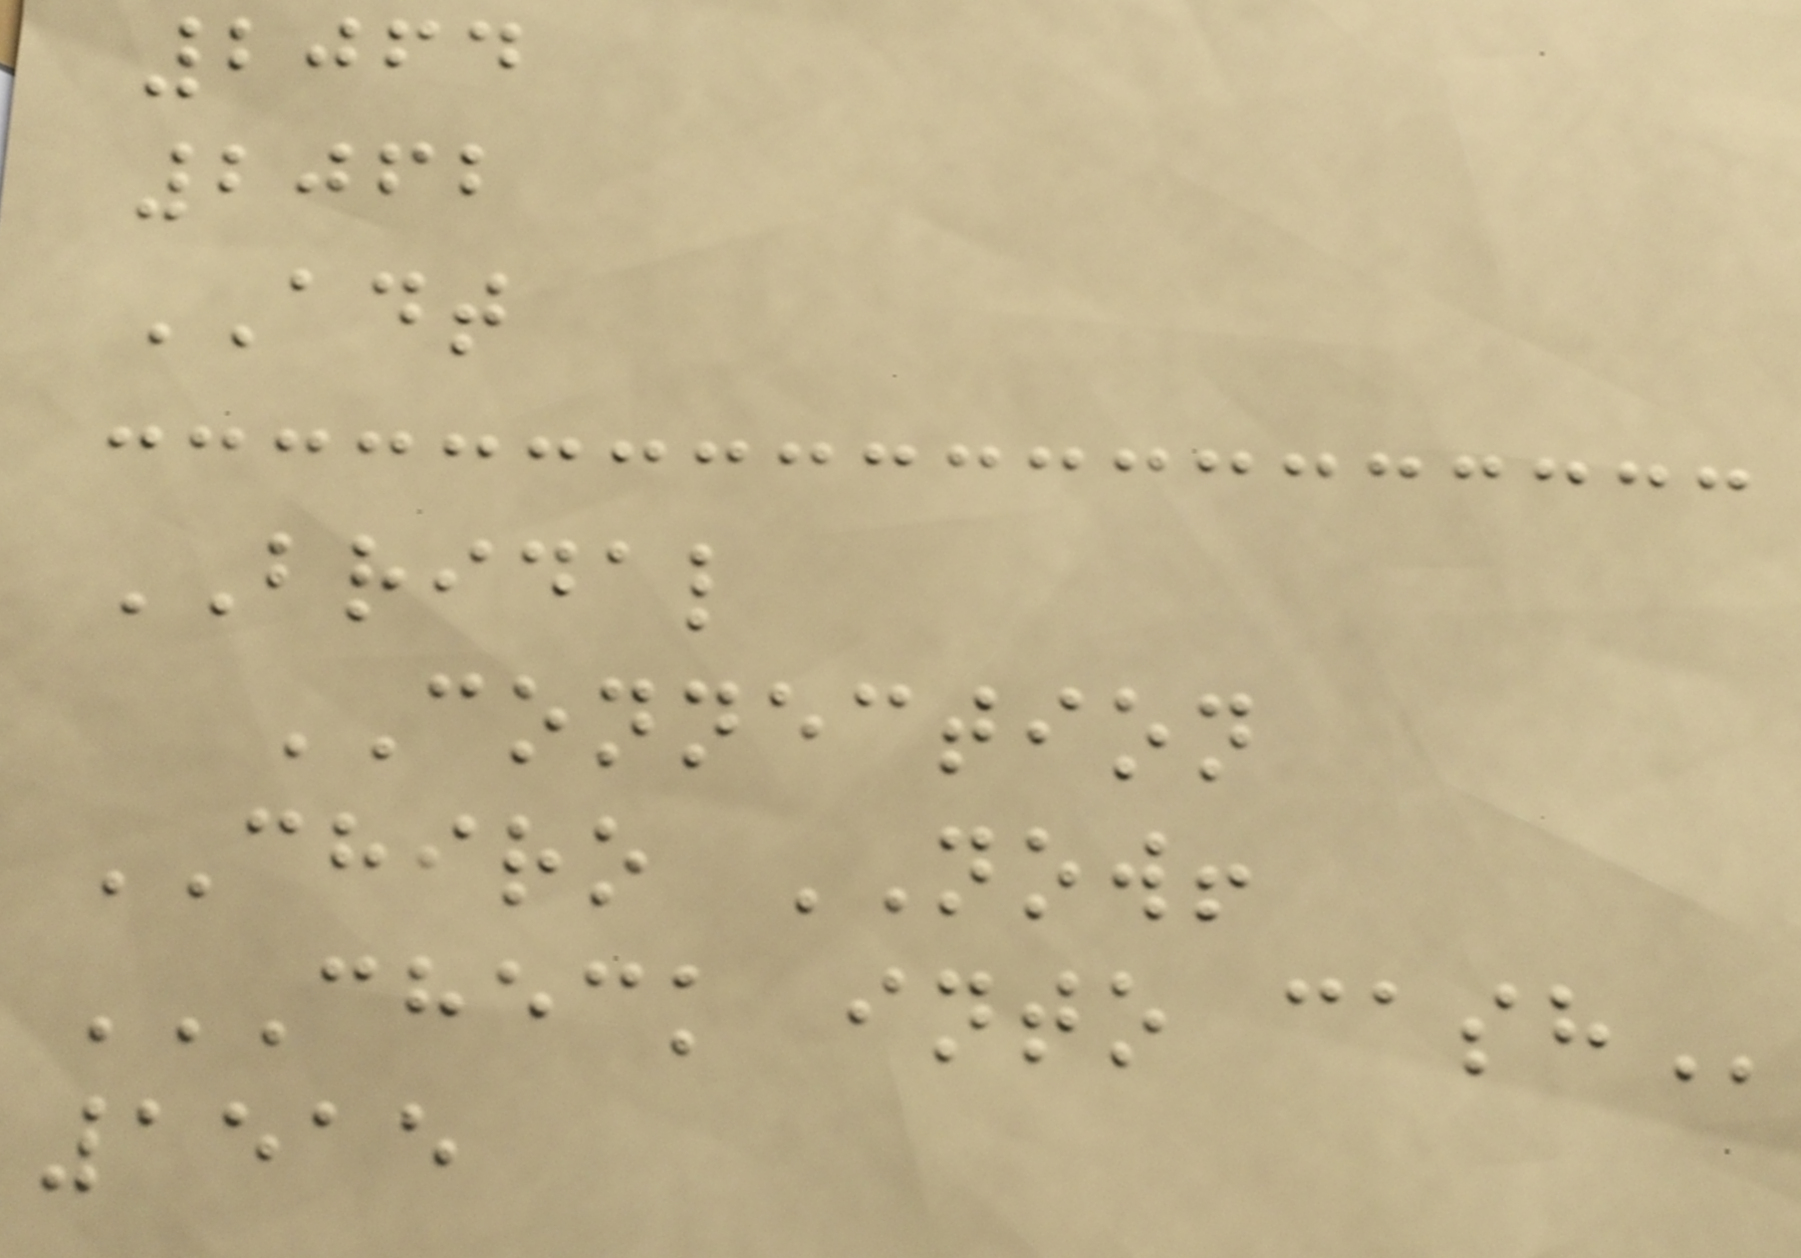2064
2062
ADT
BRIDAL
CONNECTION
CHIRO NOW!
CHECK INTO CASH
1515
